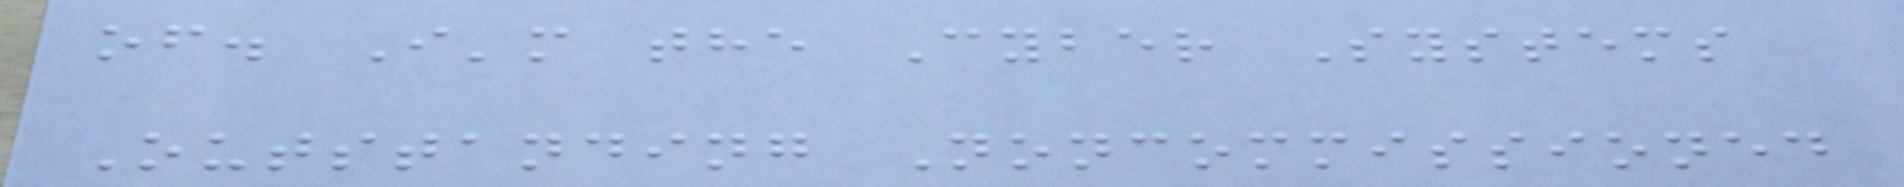of. I'm the Cyber Systems
Outstanding Noncommissioned
